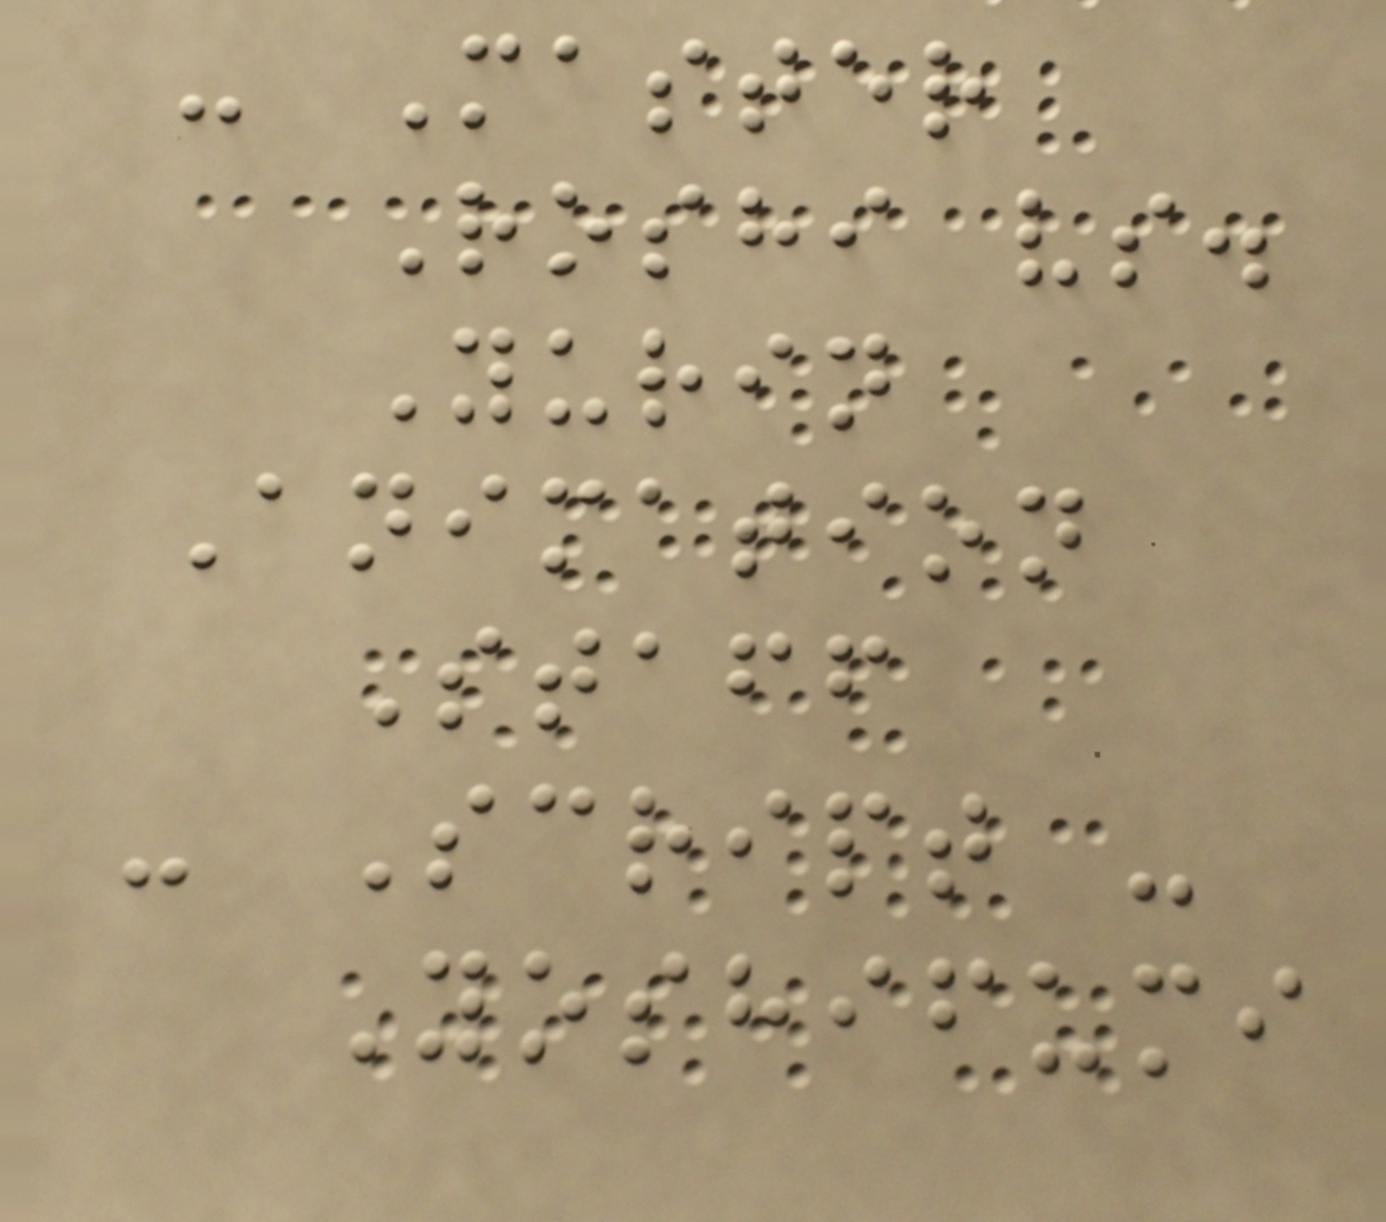- Master
Roshi vs.
Yurin
Animation
Staff
- Script -
Yoshifumi
